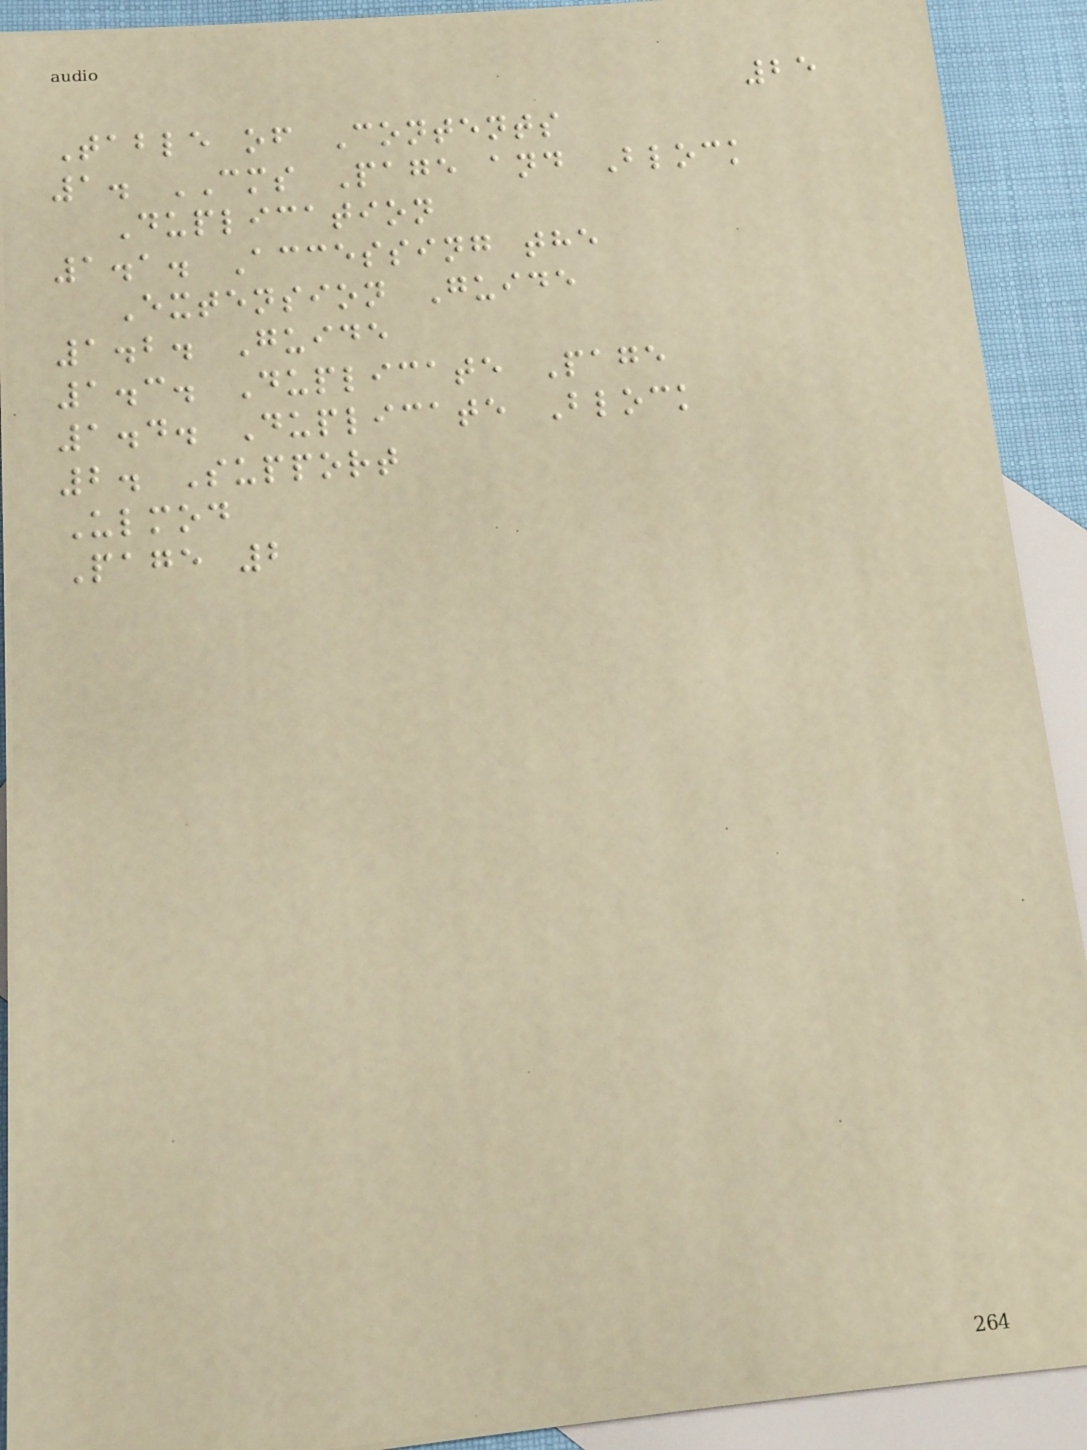25
Table of Contents
1. CMS Page and Block
Duplication
1.1. Accessing the
Extension Guide
1.2. Guide
1.3. Duplicate Page
1.4. Duplicate Block
2. Support
Ulmod
Page 2
